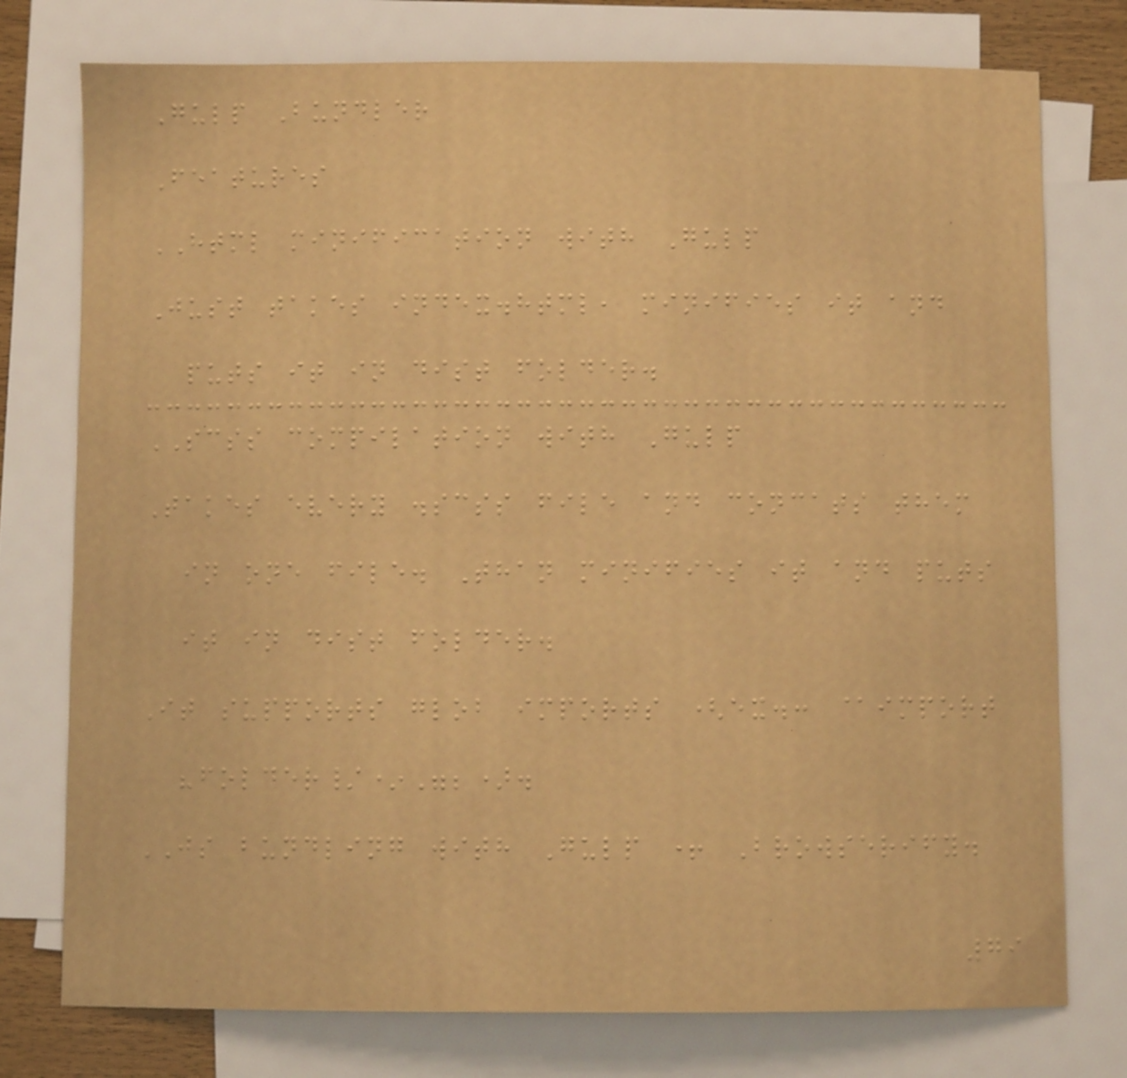Gulp Bundler
Features
HTML minification with Gulp
Just takes index.html, minifies it and
puts it in dist folder.
SCSS compilation with Gulp
Takes every .scss file and concats them
in one file. Than minifies it and puts
it in dist folder.
It supports glob imports (ex.: @import
"folder/*";).
JS bundling with Gulp + Browserify.
79
